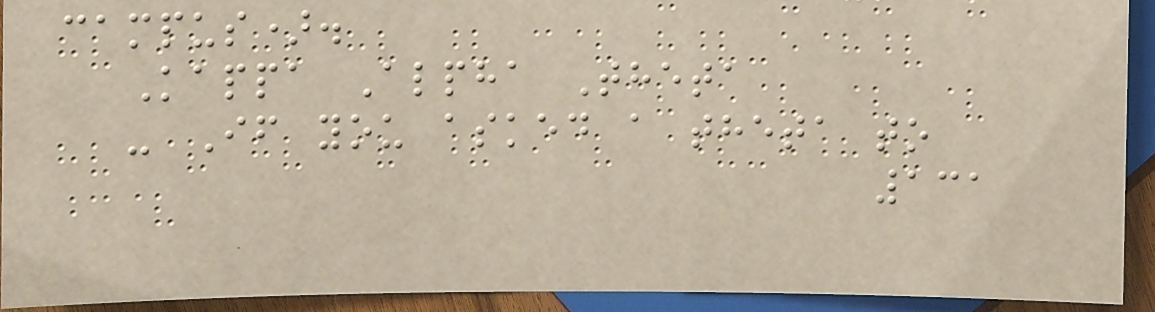campus).
Kappa Alpha Theta
- If you asked a theta to
131
